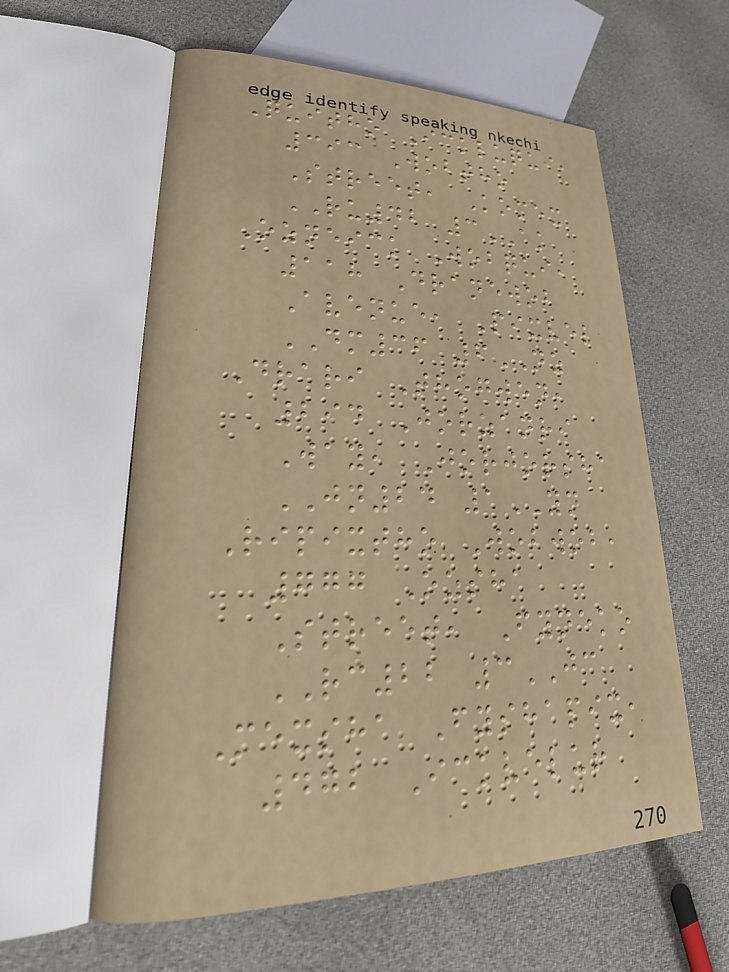Quitho Ickluqui,
393 Wobtho
Street, Komex
RU42 3AK
Ozneick Wobqui,
118 Dranewob
Avenue, Pixvel
DM36 6NZ
Drari Thogwen,
294 Jorzanri
Way, Jorjorsha
JN24 1YN
Ripixtho Wobwob,
777 Ozsha
Street, Fyneko
RC22 3JC
Mexsha Fyshapix,
472 Ickvelur
